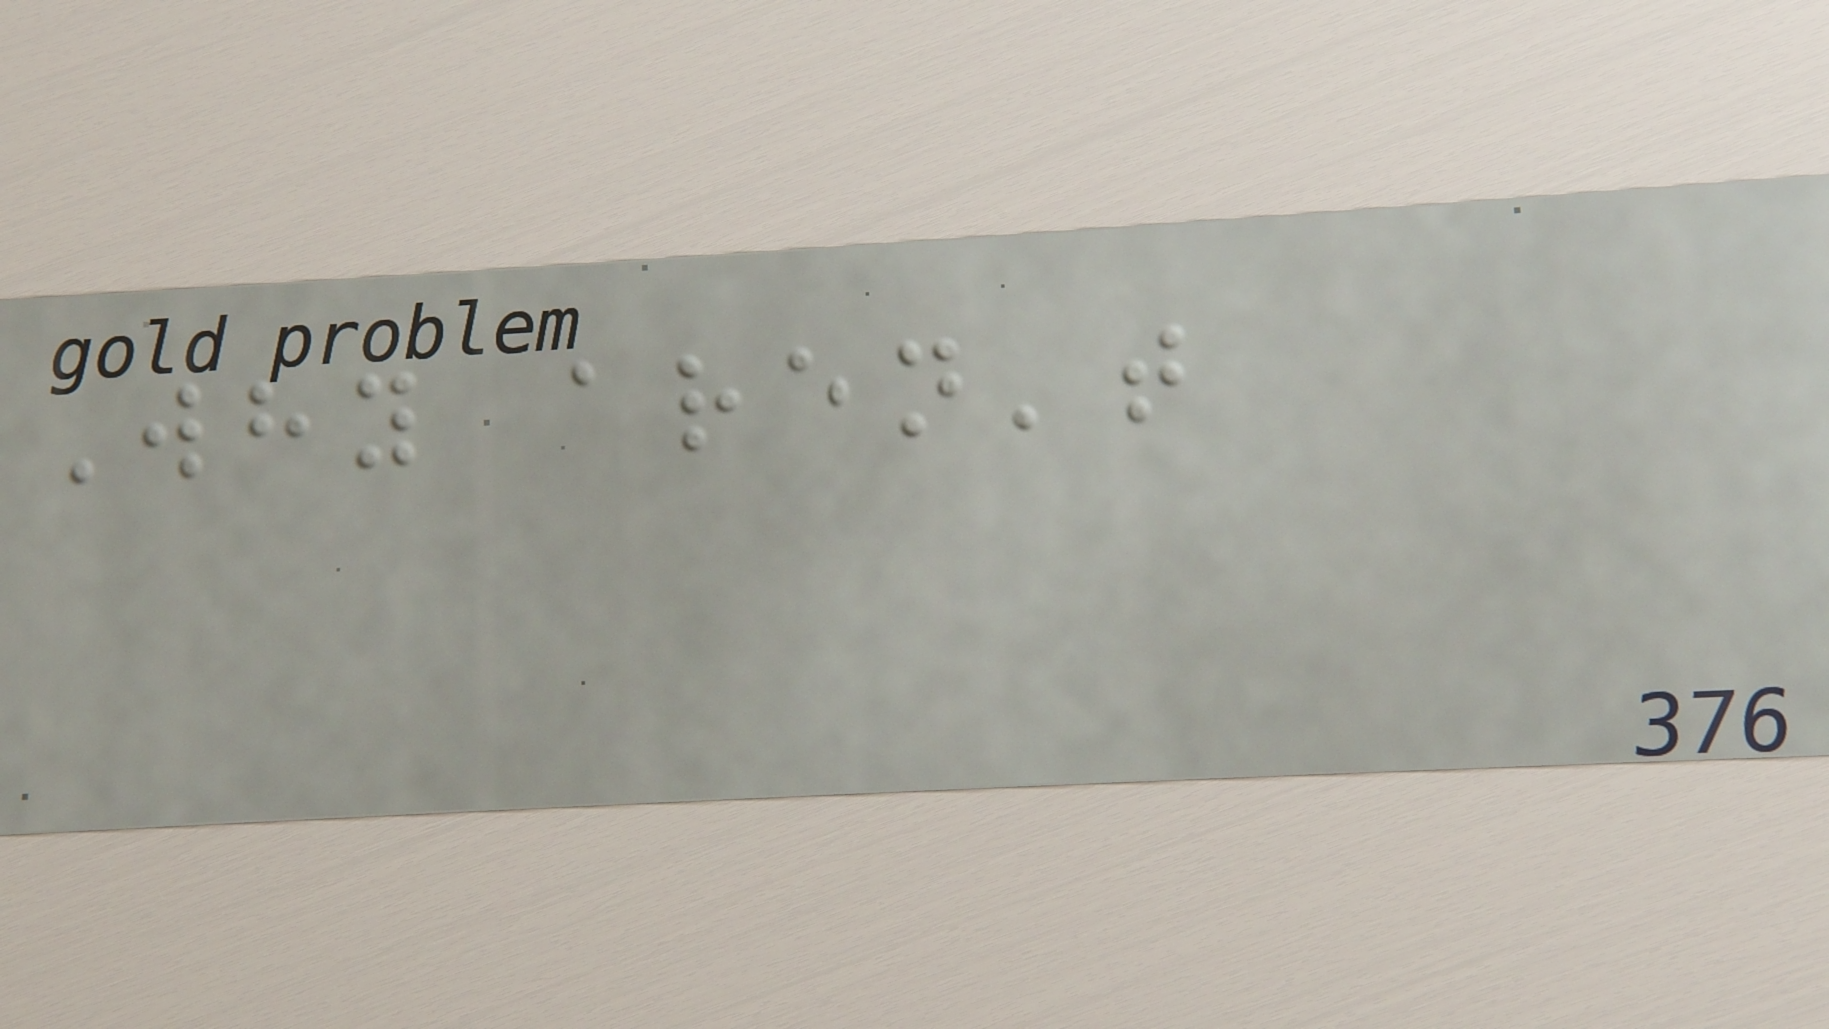Why aren't
